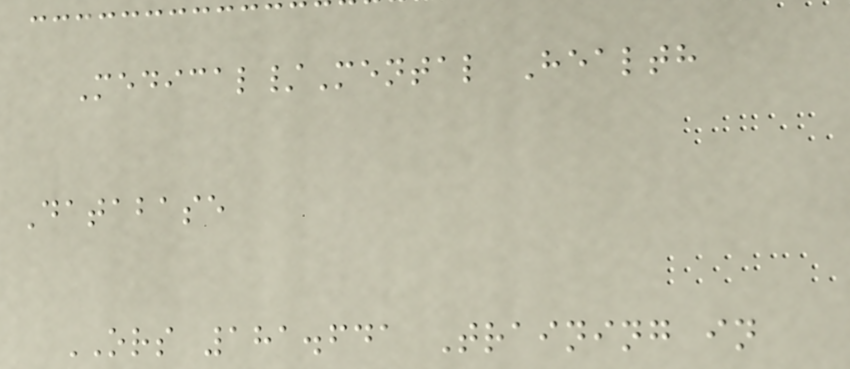Medical/Mental Health
Database
ORS 181.641 Training in
